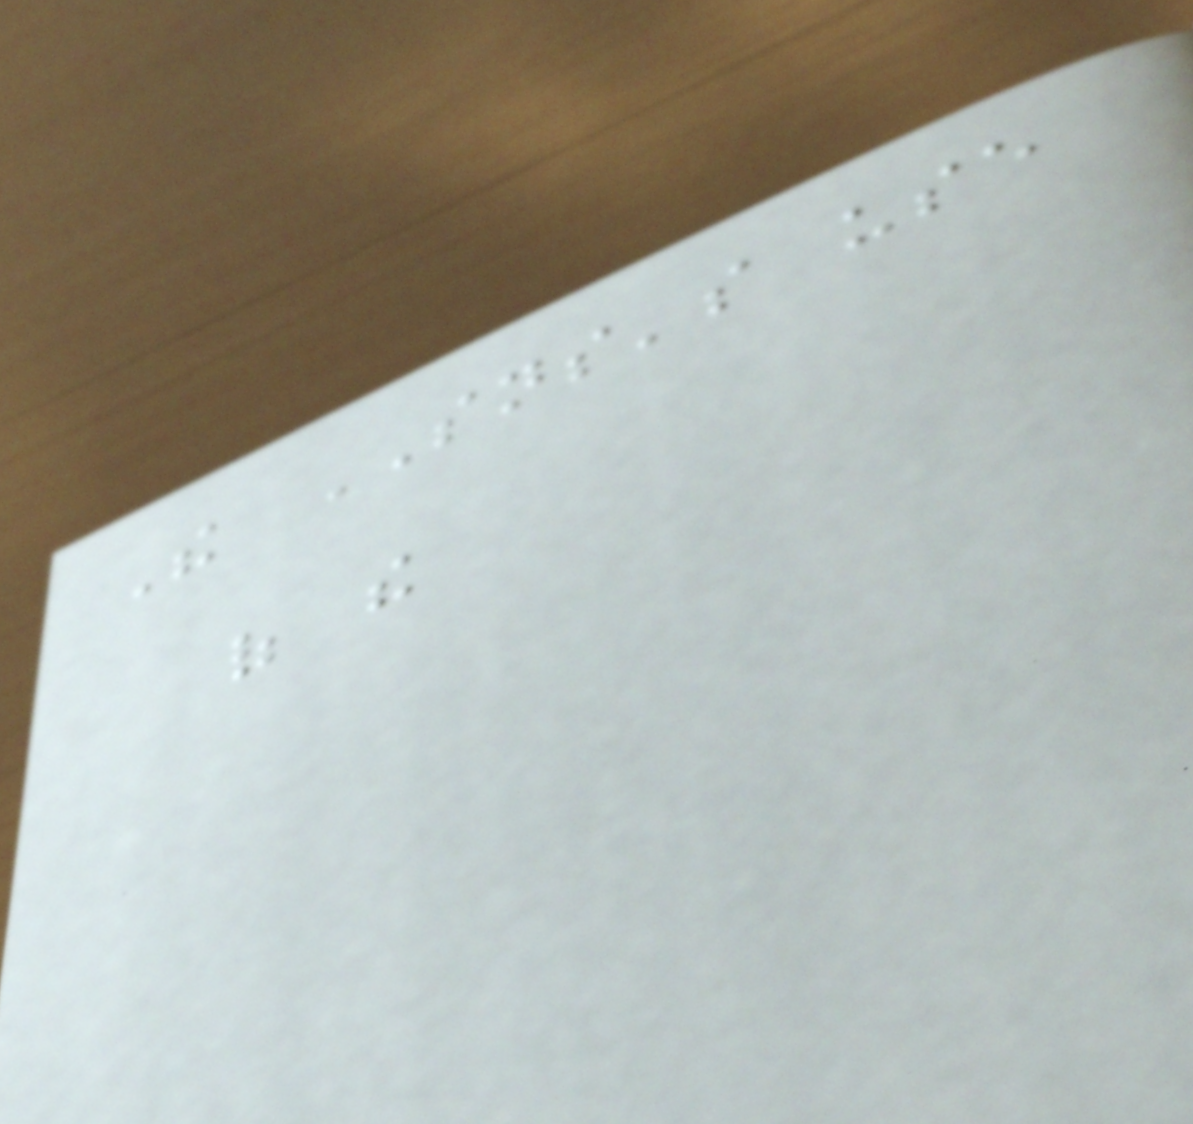The SNS's use
of the
